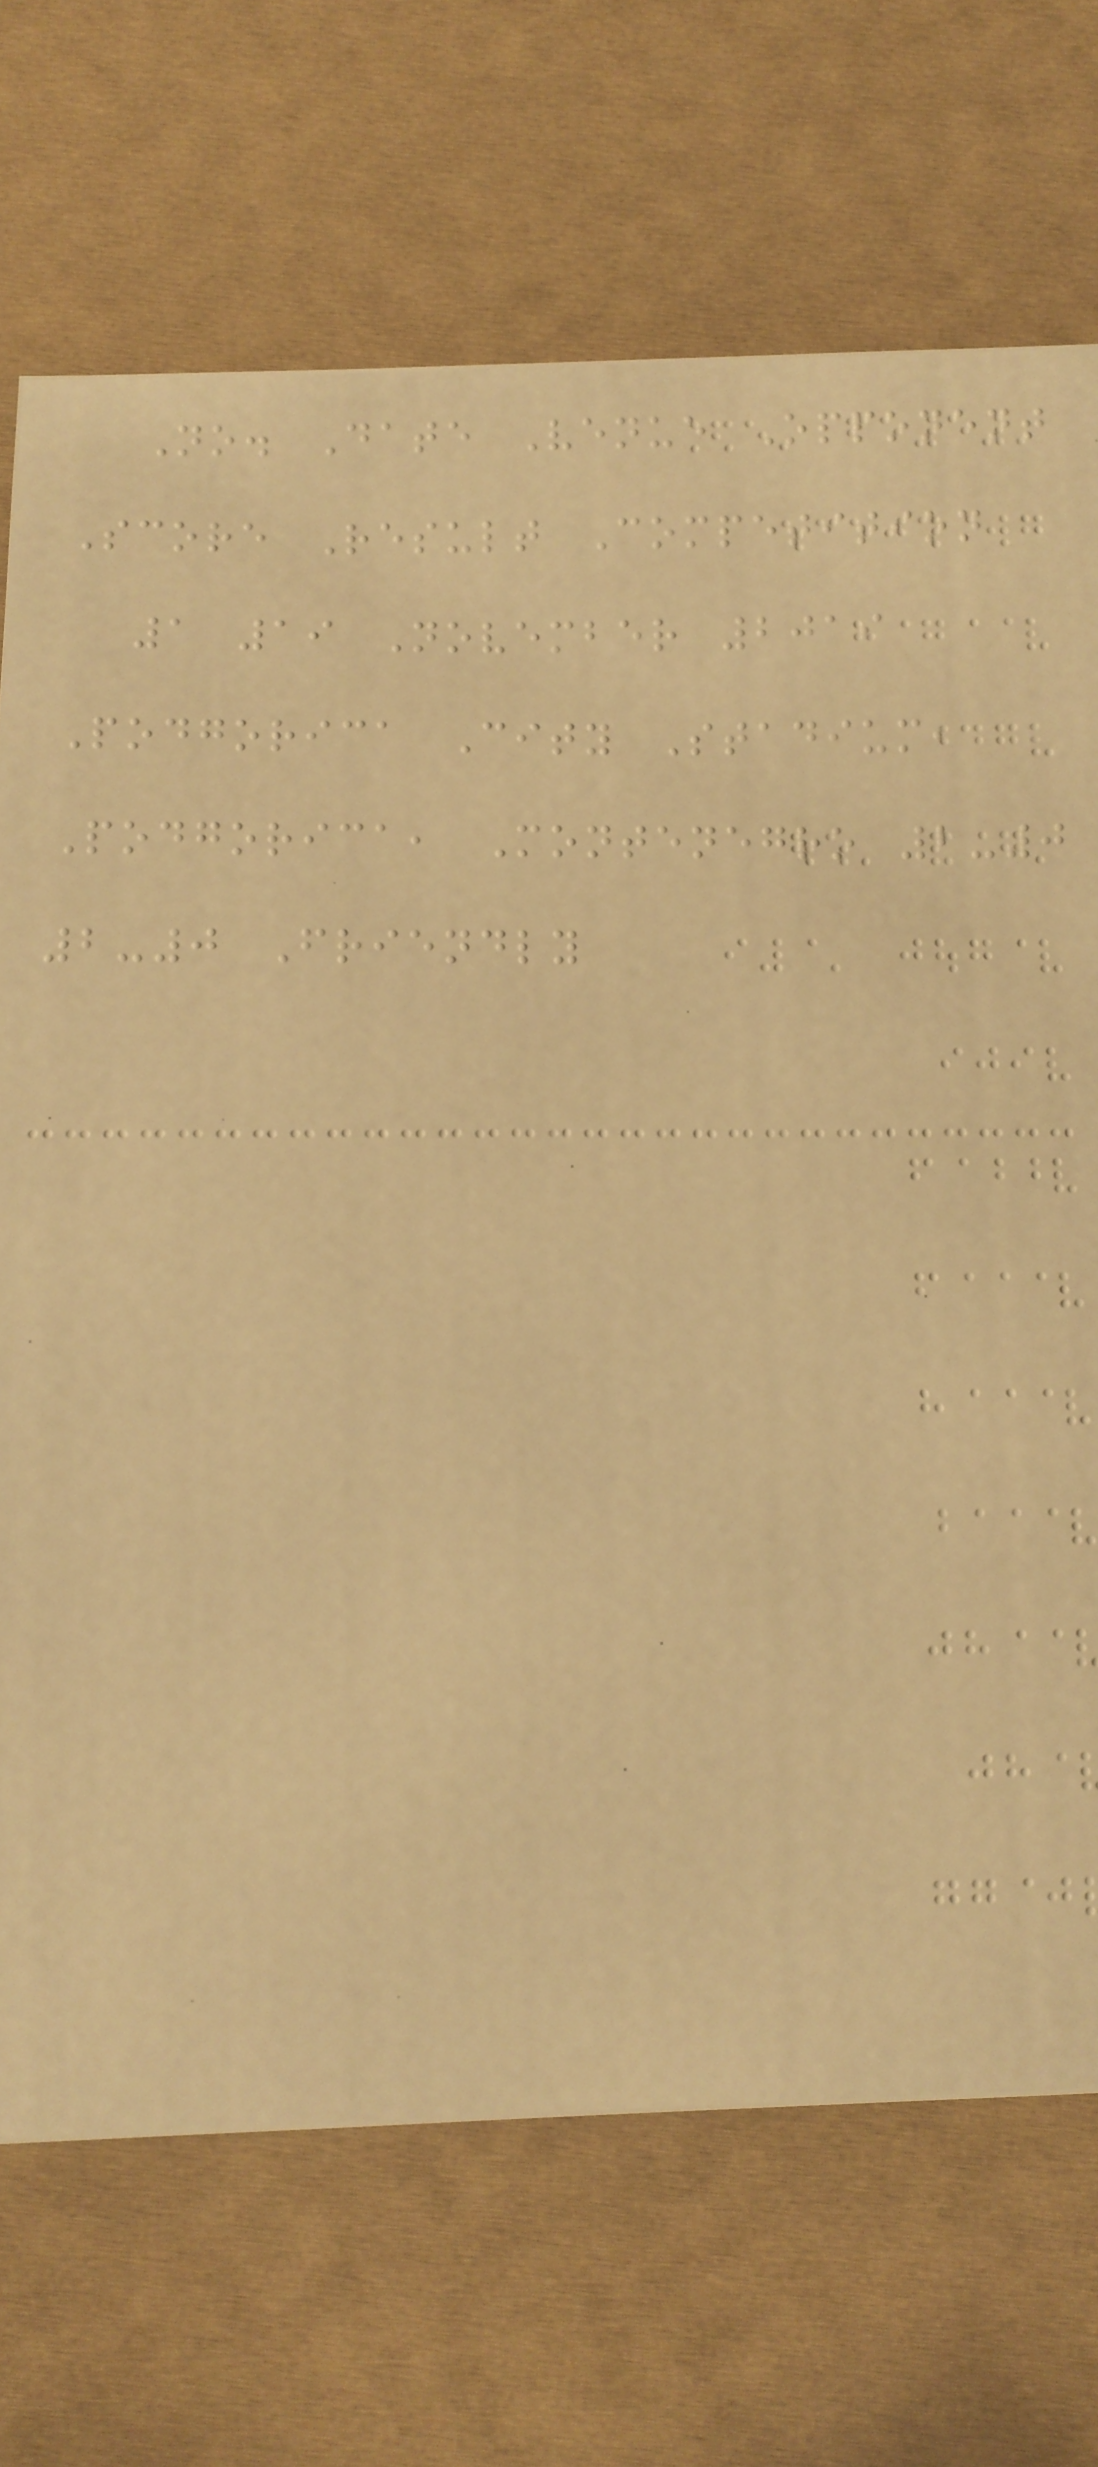No. Date Venue Opponent
Score Result Competition
1 19 November 2019
Podgorica City Stadium,
Podgorica, Montenegro 2-0
2-0 Friendly
